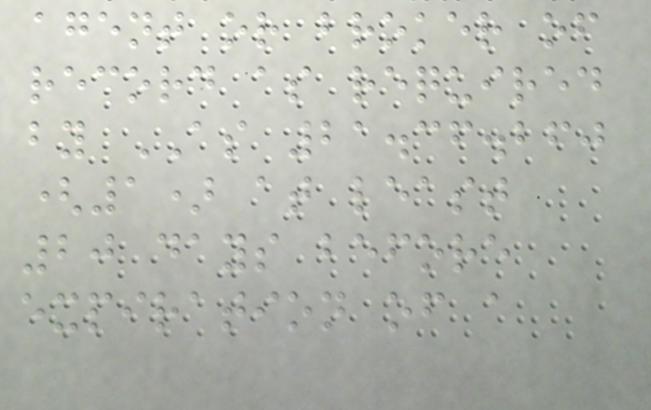agent or broker of
record as required
by AS 21.36.260
(1) at least
20 days before
expiration of a
